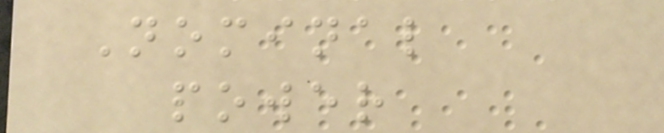Nominal
power
